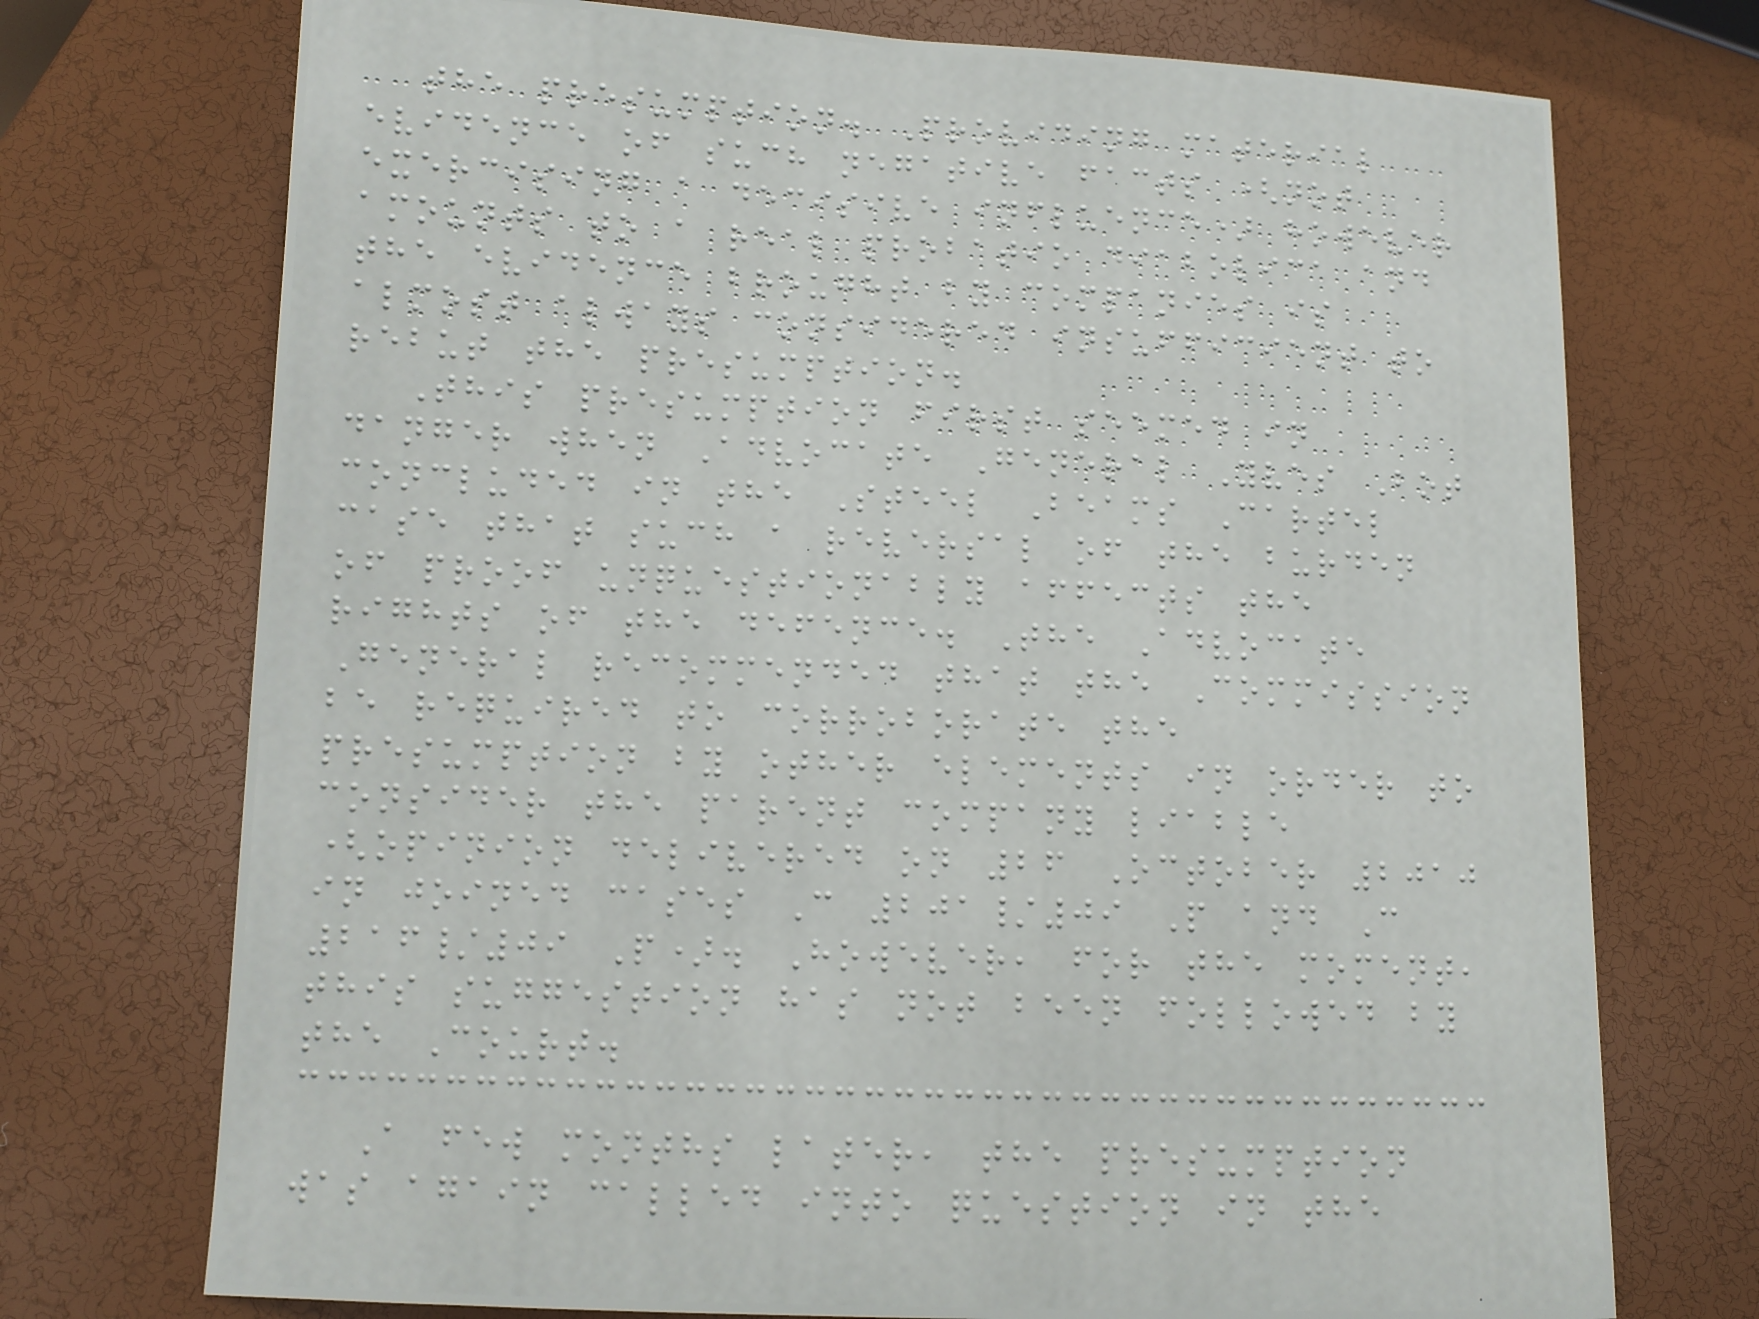the presumption. Providing material
evidence of such negative facts (not
exercising a decisive influence) however
amounts to a real probatio diabolica and
the evidence brought by companies is
almost always considered insufficient to
rebut the presumption.
This presumption first seemed in
danger when Advocate General Yves Bot
concluded in the Steel Beams Cartel
case that such a reversal of the burden
of proof unquestionably affects the
rights of the defence. The Advocate
General recommended that the Commission
be required to corroborate the
presumption by other elements in order to
consider the parent company liable
(opinion delivered on 26 October 2010
in joined cases C 201/09 P and C
216/09 P). However, for the moment,
this suggestion has not been followed by
the Court.
A few months later, the presumption
was again called into question in the
